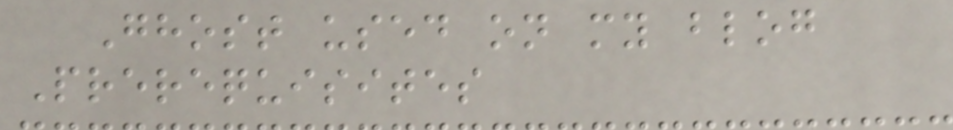Ghost used on my blog
Prerequisites
